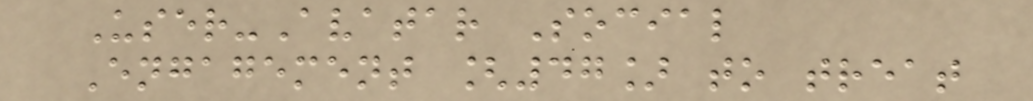User-Avatar Social
Engagement [47] to treat
